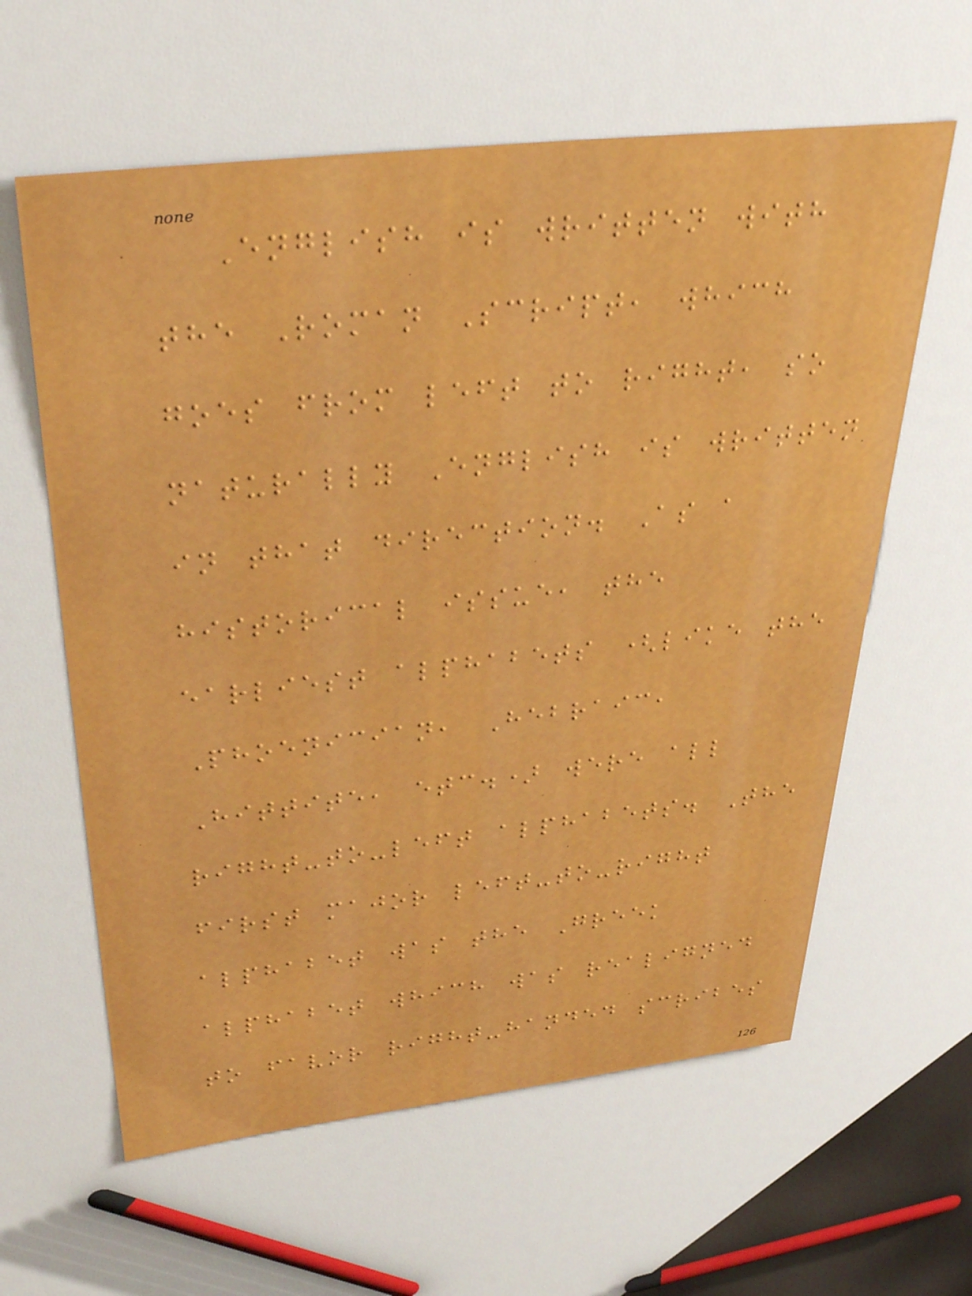English is written with
the Roman Script, which
goes from left to right, so
naturally English is written
in that direction. As a
historical issue, the
earliest alphabets (like the
Phoenician, Hebraic,
Hittite, etc.) were all
right-to-left alphabets. The
first major left-to-right
alphabet was the Greek
alphabet which was realigned
to favor right-handed scribes
